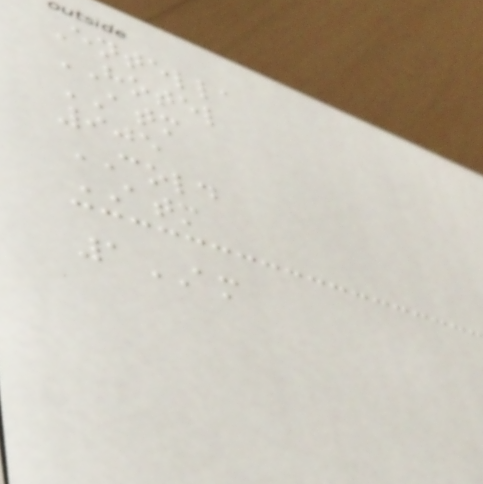Entella
HOTEL
ATM
905
COLD
ATM
1AM
